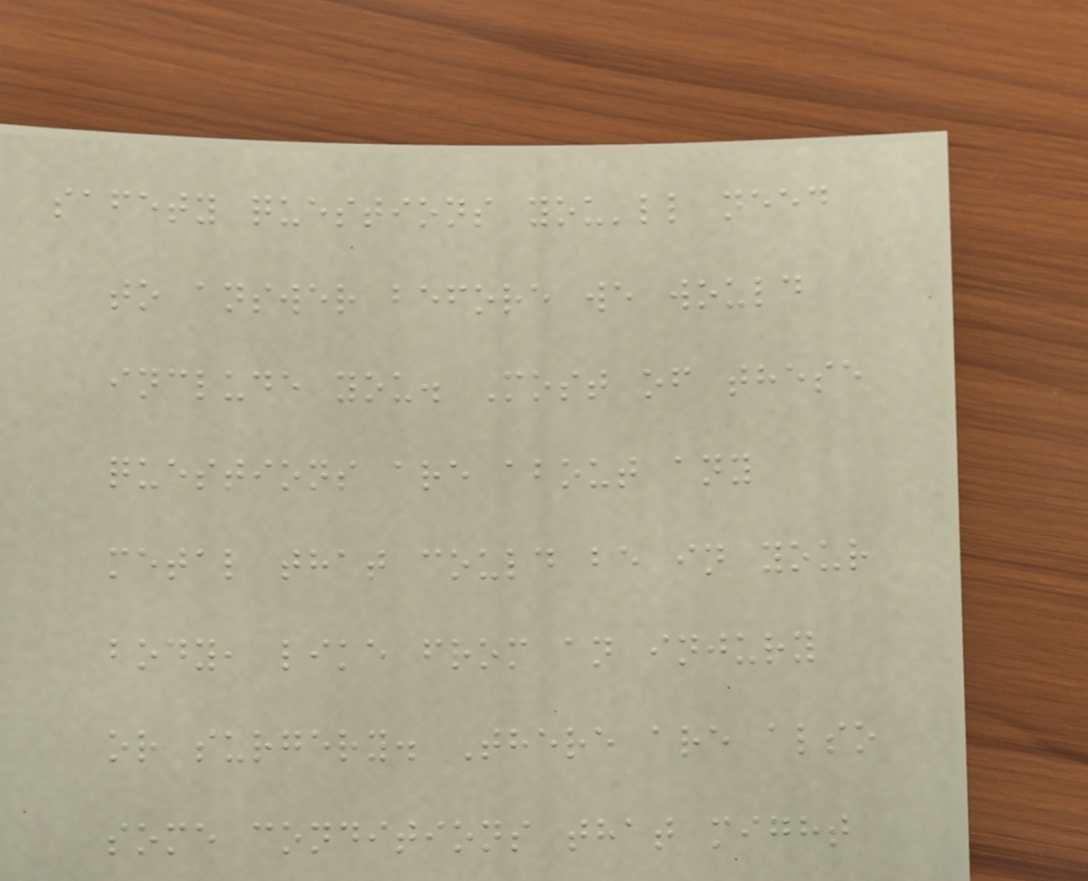safety questions you'll need
to answer before we would
include you. Most of these
questions are about any
metal that could be in your
body, like from an injury
or surgery. There are also
some conditions that might
